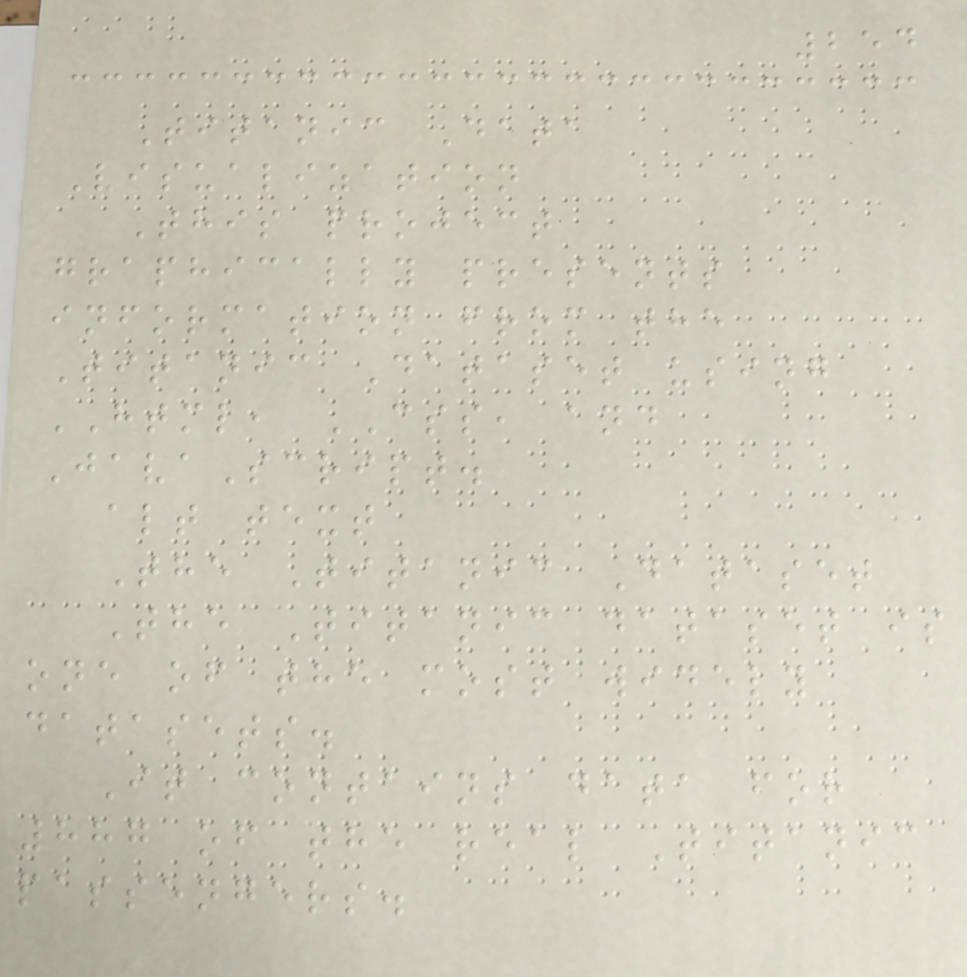254
Titanic Data
Visualization
This project
graphically presents
information from the
Titanic Dataset using
HTML, CSS, and
JavaScript.
alt text
The Titanic Dataset
The Titanic dataset is
one of the most widely
datasets.
It contains data for
887 of the real Titanic
passengers.
